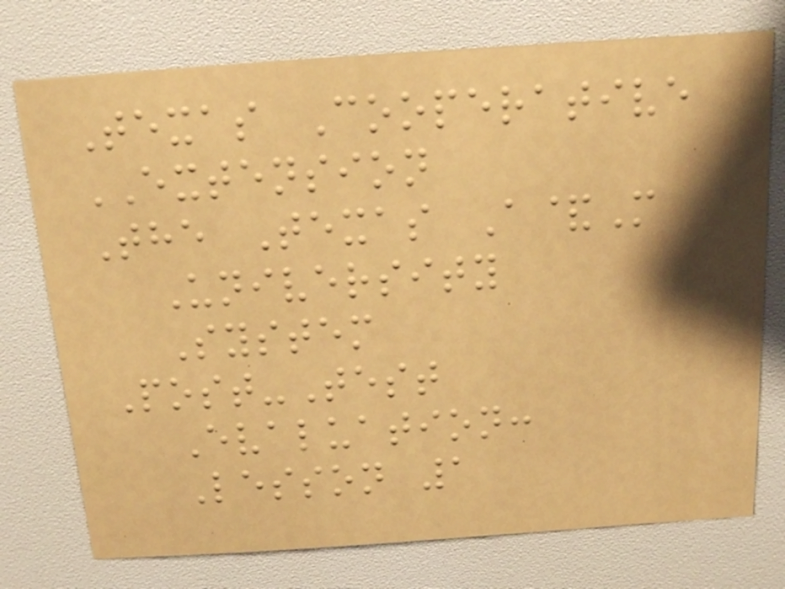Texas Cooperative
EXTENSION
The Texas A&M
University
System
Post-Test
Evaluation:
Lesson 1
